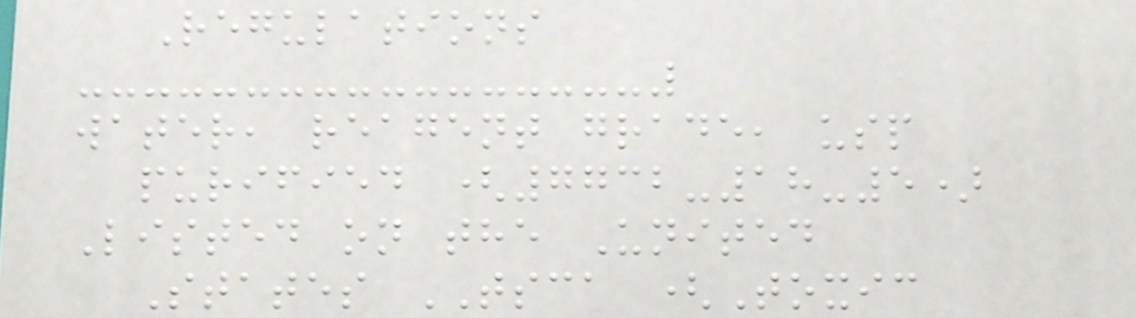Regulations
water, reagent grade, usp
purified (7732-18-5)
Listed on the United
States TSCA (Toxic
